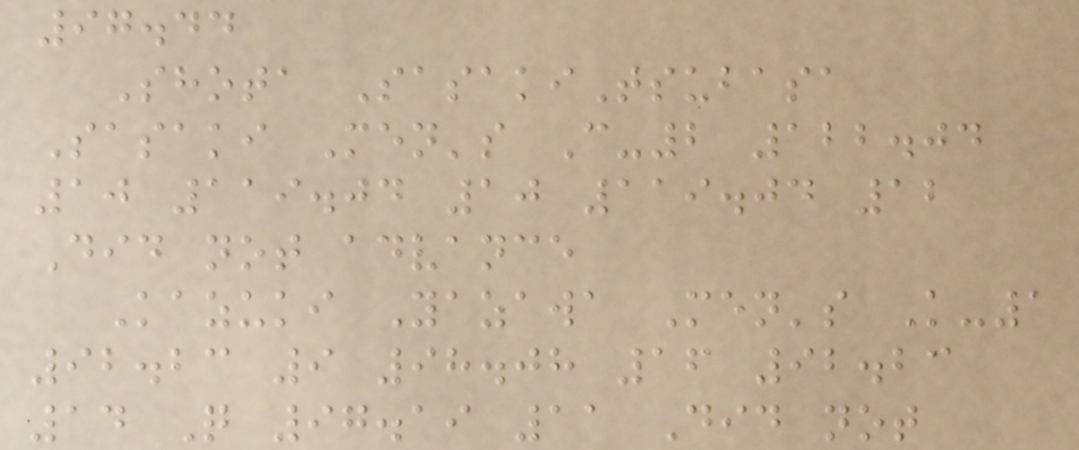97.44
Shota SasakiTsubasa
Sasaki Men's C-2 122.04
10 119.04 10 119.04 12
Did not advance
Kazuki Yazawa Men's K-1
92.23 9 98.08 16 92.23
14 Q 97.19 11 Did not
